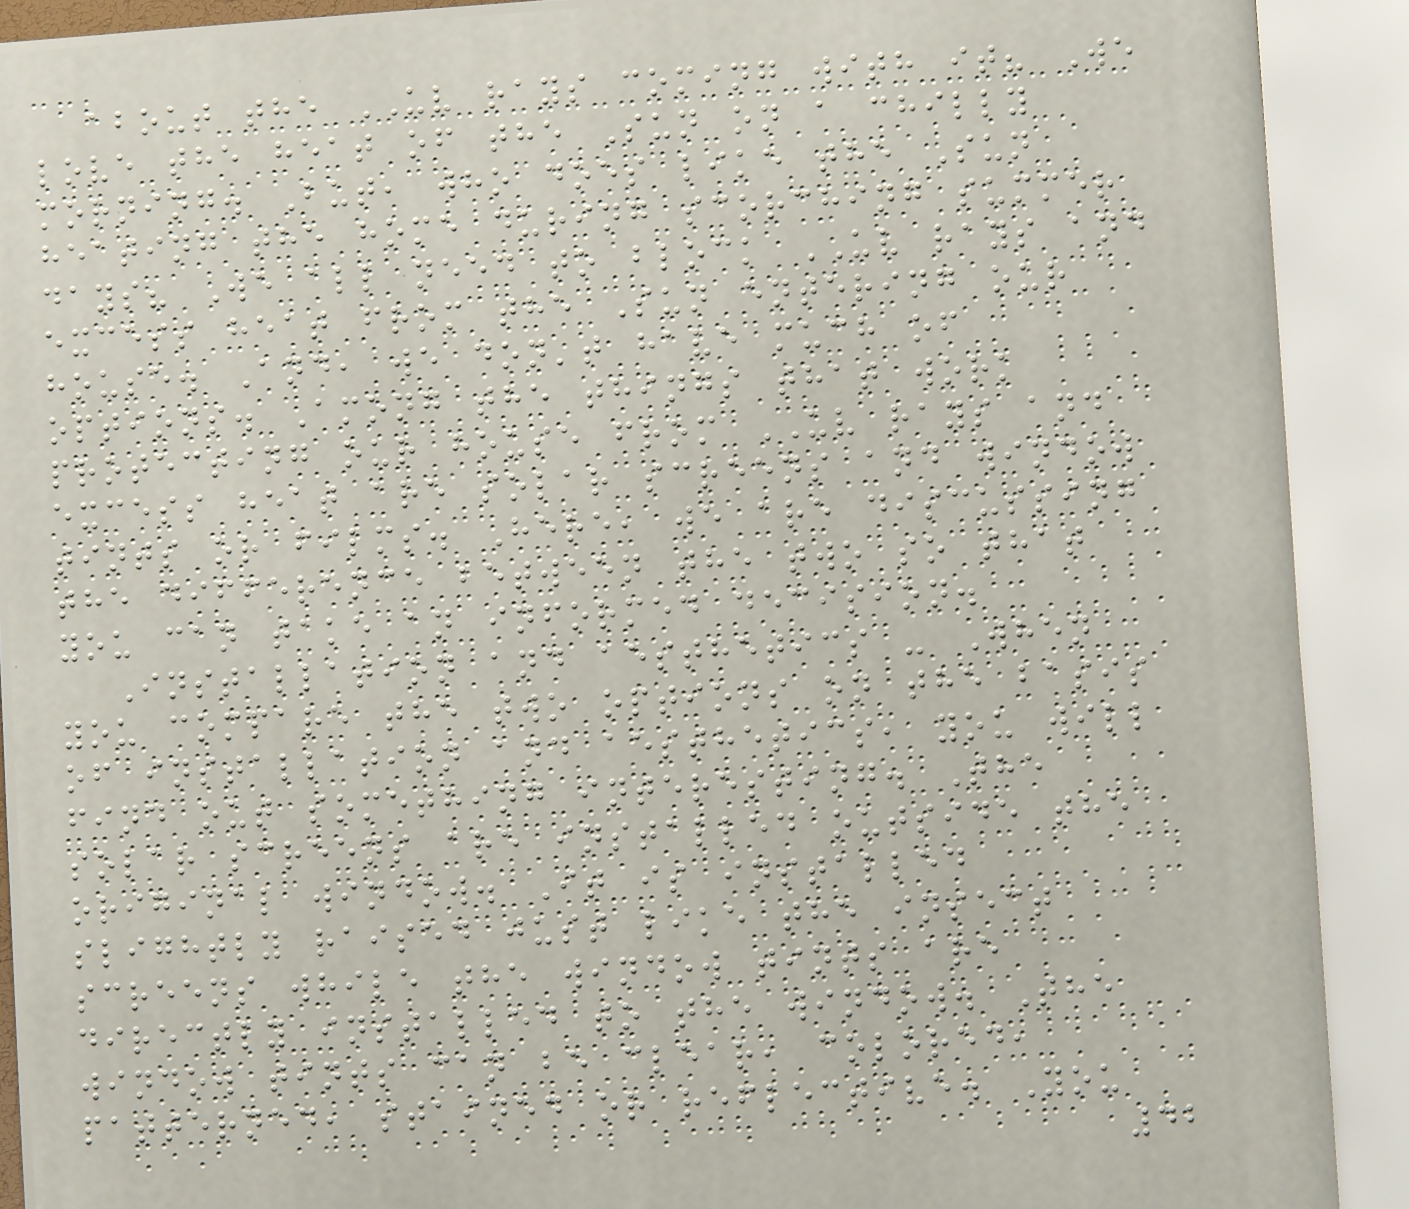about the UV rays coming with it? We
love the heat of the Sun on a chilly
morning. But, who does like the Sun
heating the home during scorching summer
days? We all need to block UV rays and
excess heat from the Sun entering our
house. And, we don't have much of
options. Among the things that work
protecting our house from UV rays and
excess heat are solar screens and window
tints or films. Here, we are discussing
the difference between the two so that
you can take an informed decision.
Installation and aesthetics - When
you compare the two options on the basis
of installation and aesthetics, you will
find out something interesting. The
solar screens are installed outside the
original window. It is installed
slightly raised just like the insect
screens while the window tints are
directly installed to the window. The
window tints can be clear, colored,
patterned, stained or reflective. You
42
